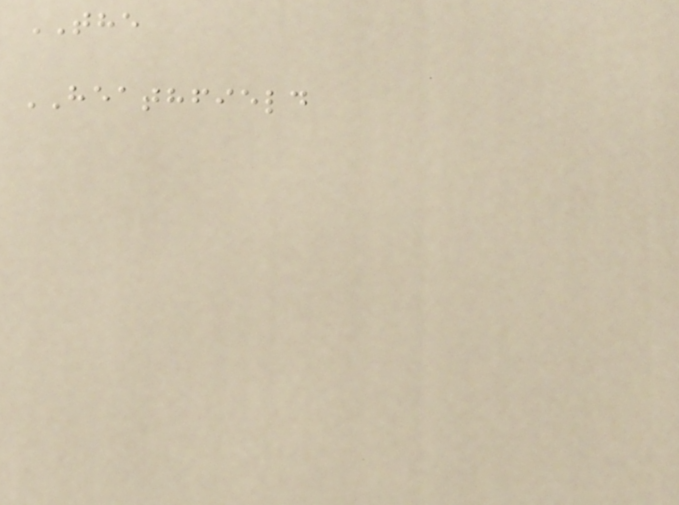THE
HEATHFIELD
